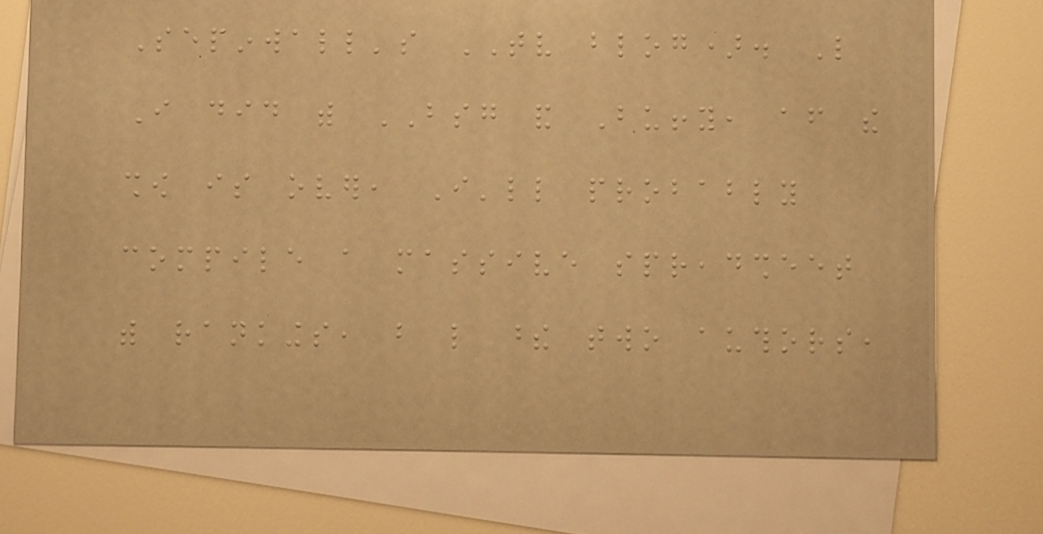Sepinwall's TV blog). Like
I did with BSG and Buffy, after the
show is over, I'll probably
compile a massive spreadsheet
with rankings, but like these two authors,
